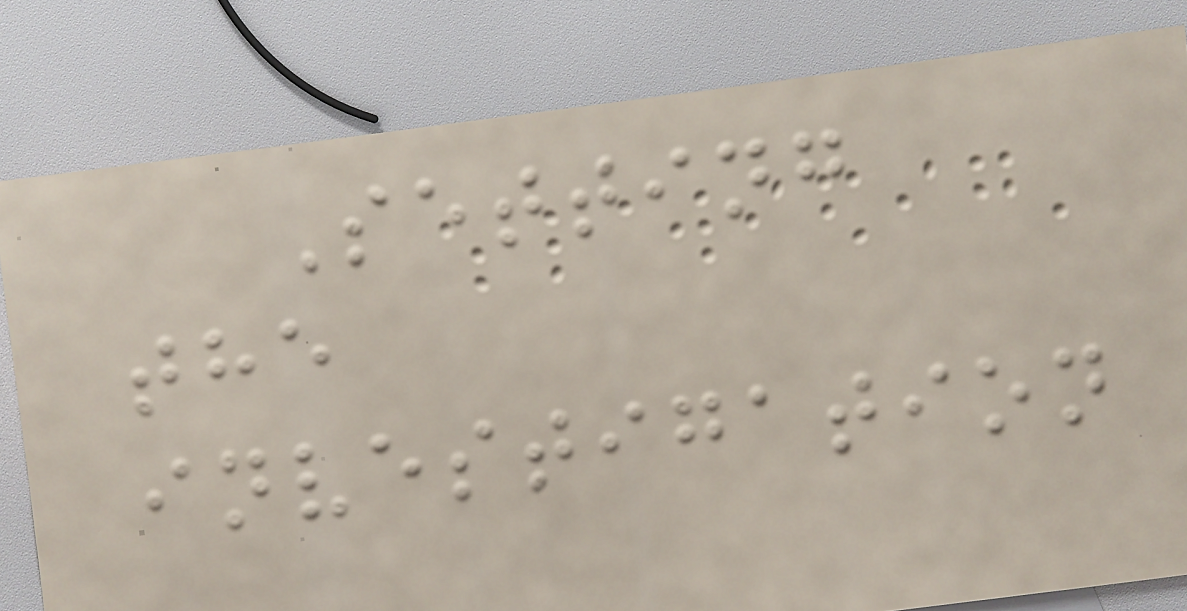Setting
the
investigation
